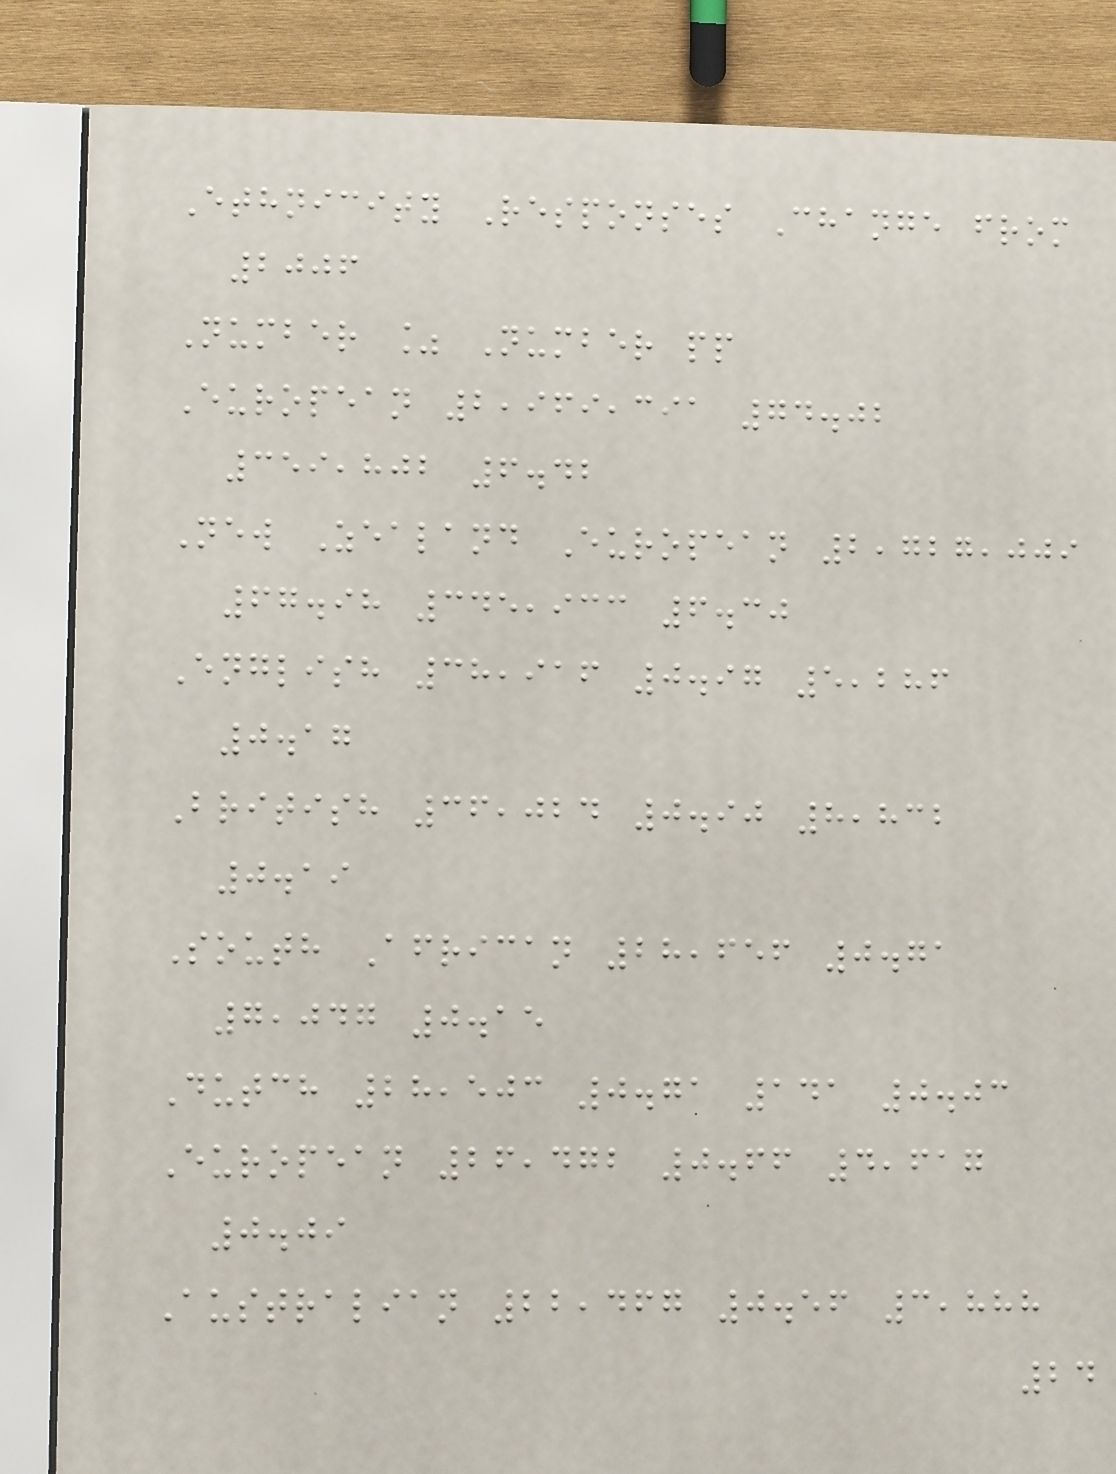Ethnicity Responses Change from
2006
Number % Number pp
European 2,969,391 74.02
359,802 6.42
New Zealand European 2,727,009
67.98 345,933 6.30
English 38,916 0.97 5,286
0.17
British 36,024 0.90 8,832
0.19
South African 28,656 0.71
7,047 0.15
Dutch 28,503 0.71 141 0.03
European 26,472 0.66 4,617
0.09
Australian 22,467 0.56 3,888
24
